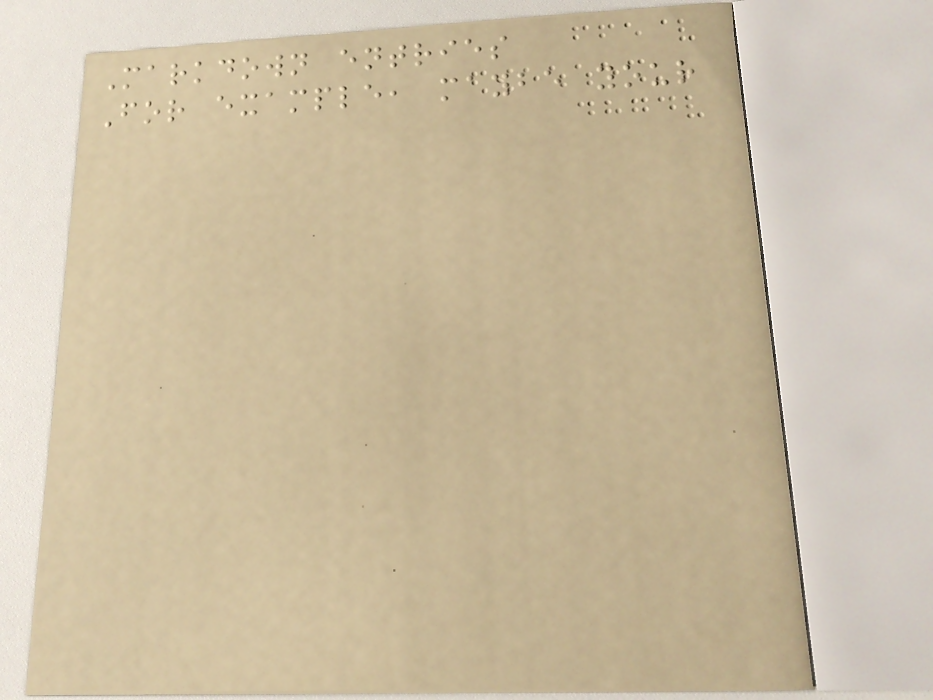Markdown entries
For example, maybe your
